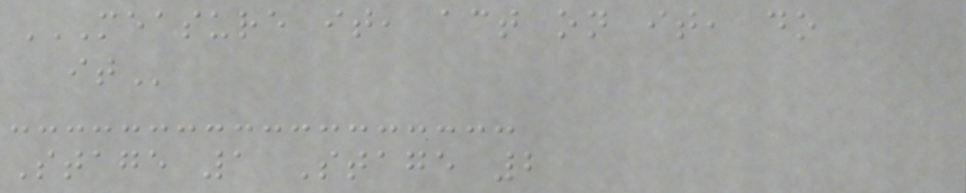MEASURE IT, ACT ON IT, DO
IT
Stage 1 Stage 2
